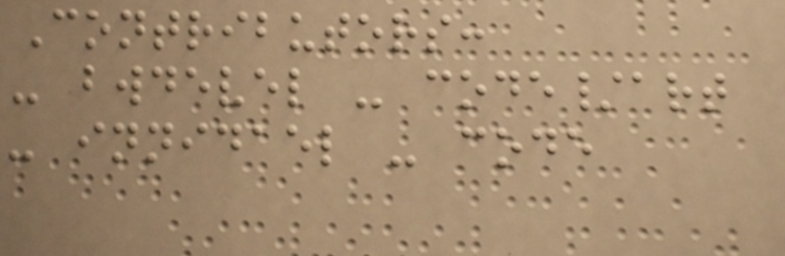Contributors:
- bwdevel - code/art
- innidael - code
